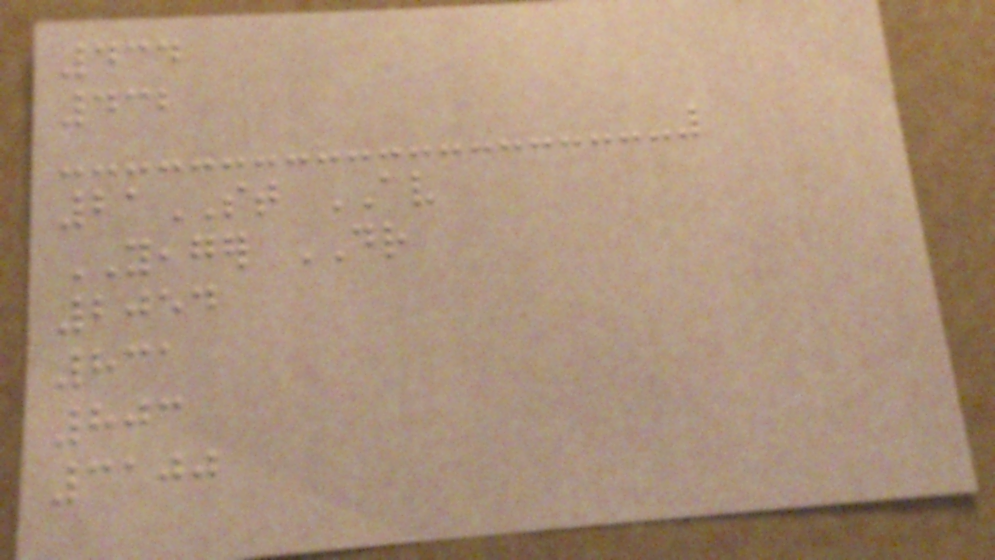434
432
21ST AV
YEAGER DR
2054
831
803
3100
